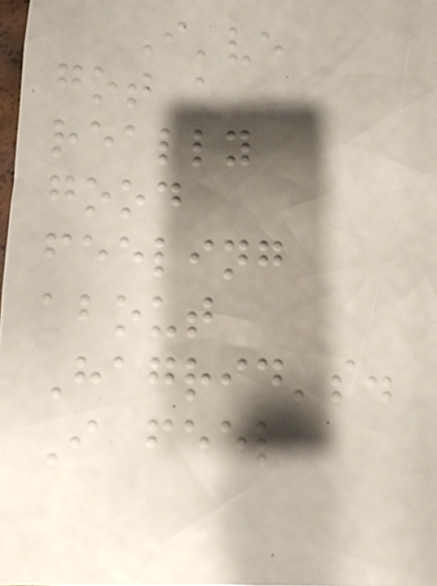I've
got a
really
good
feeling
about
Hagrid's.
I feel
